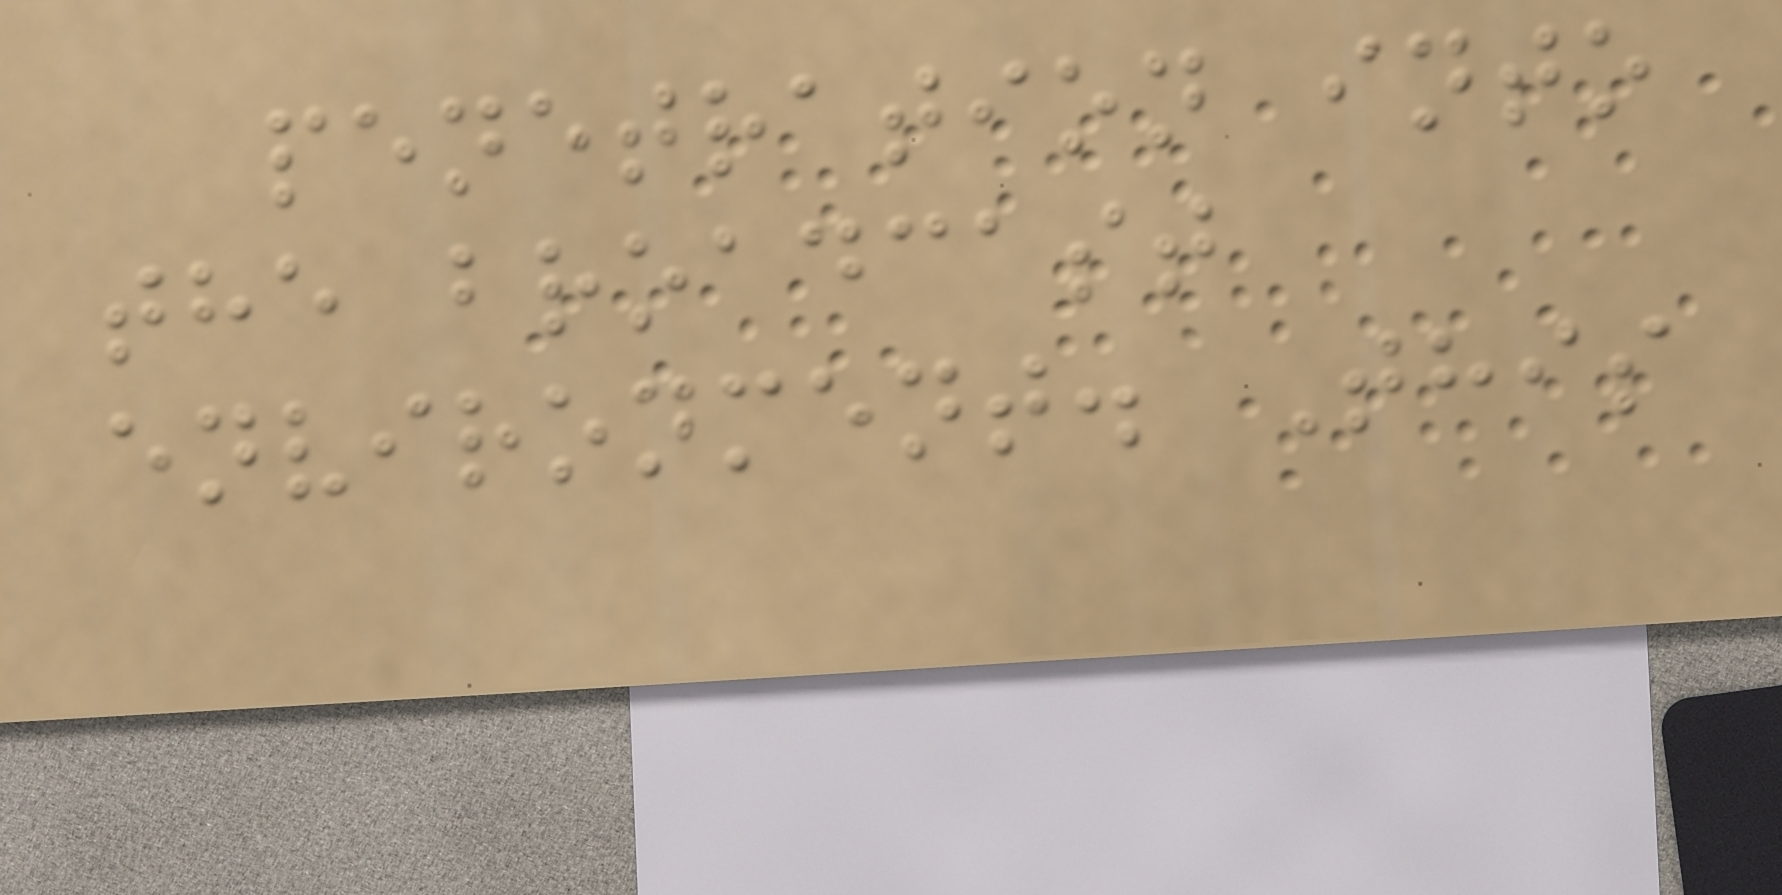penetration into
the broadcast
environment. This
